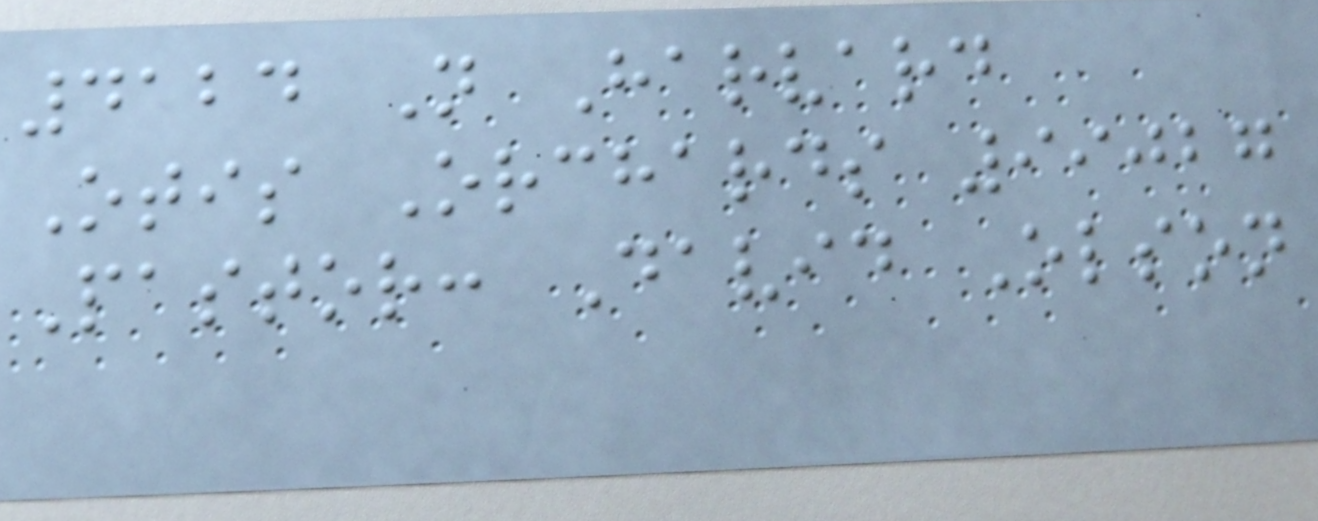4124 N Harvard
Otis Orchards 99027
Pastor: David Olson
